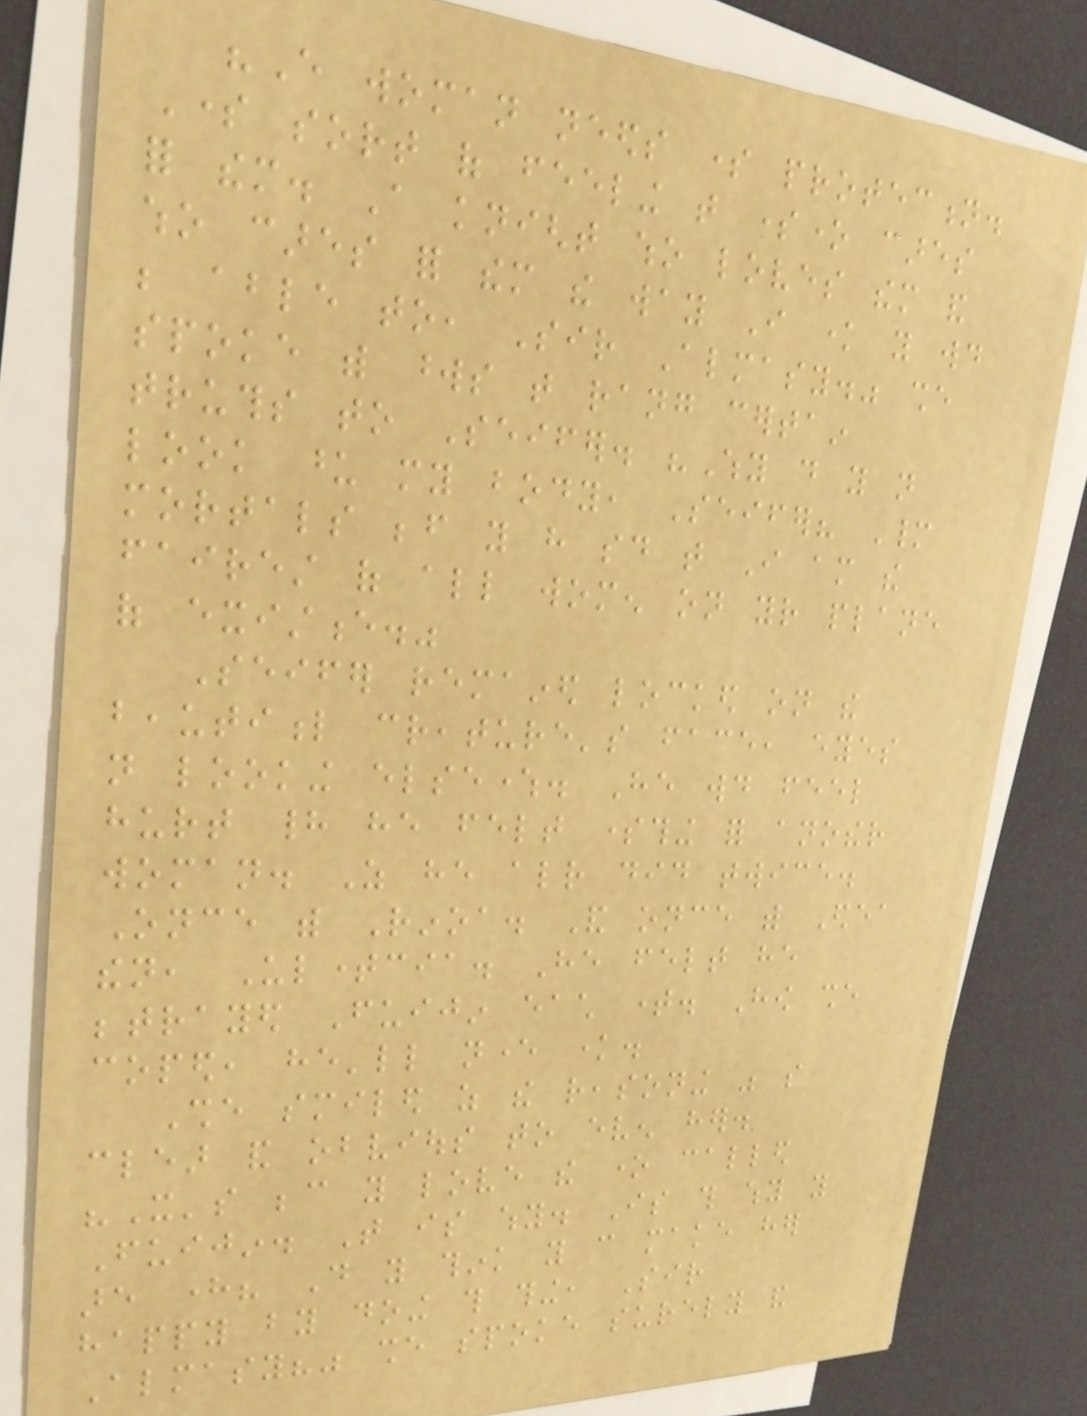"Every woman needs some protection.
Some sort of feeling that someone cares
for them. A knight who loves them and
who cares for them the way I know you would
be able to, Sir Almasy." she
spoke with words that rang certain
truths to Seifer. "Why do you not
look upon my body, Seifer? Many
mortals before you have said that I am the
fairest of all women on your plane
of existence."
Seifer remained locked on the
beautiful creature's face, eyes
not looking elsewhere. He would feel
hurt had he felt something for another
woman. As he already did twice.
Once with Rinoa. And once with Edea
then, Ultimecia. He felt he
betrayed Fuijin each time. How she
coped, he'll never know.
She smiled as the reasoning was so
clear and obvious to even her.
"It's because you love the one called
Fuijin. That is why. Is this why you
are here? Do you think you can make her
happy by doing this thing, Sir
Almasy?" she spoke surely and
